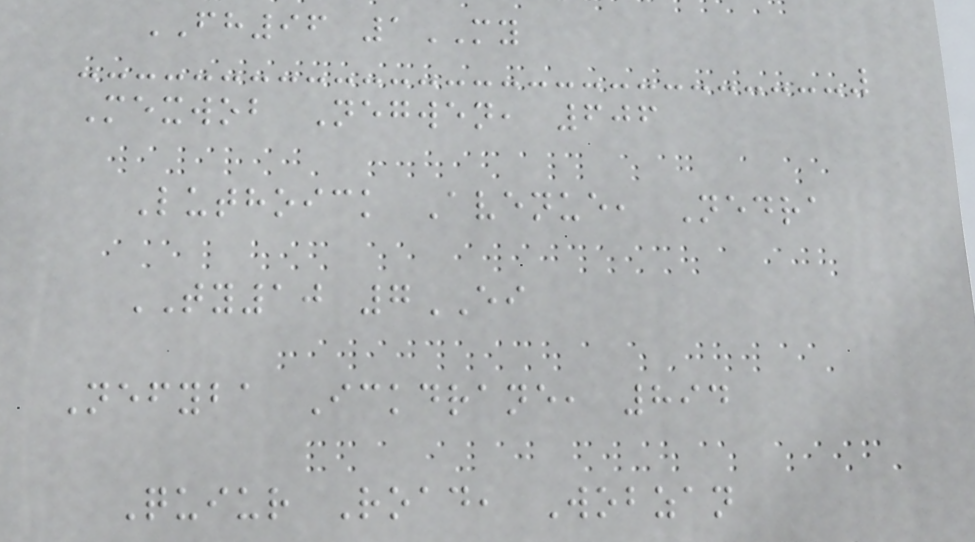FH96 1MY
Mexwob Negwen, 606
Luthoick Avenue, Nedra
TY10 7EI
Nefyba Ickdrane, 894
Quiur Road, Wobzan
